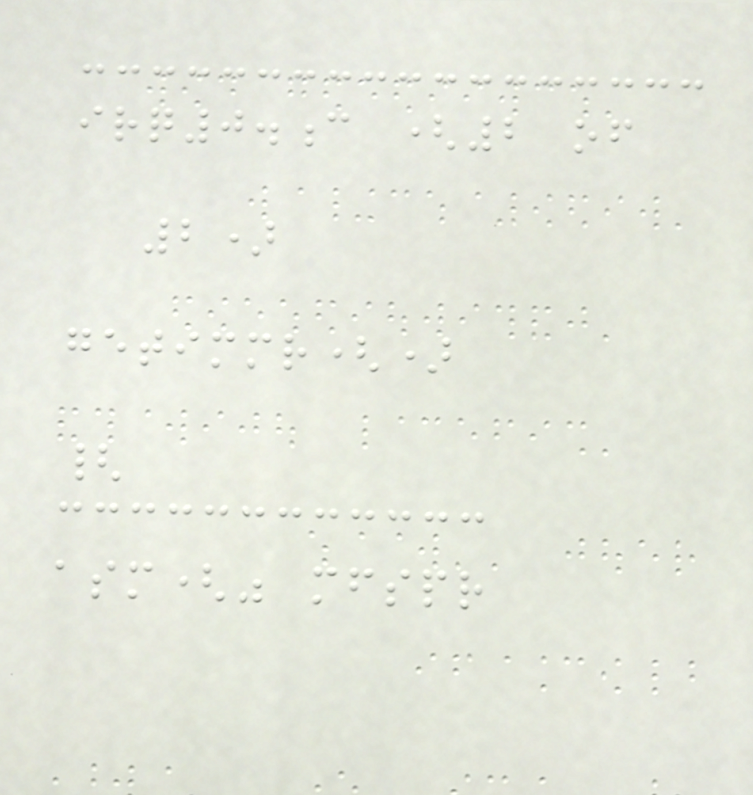irq0.c (2 of
2)
getimmr()
{
asm(" mfspr
